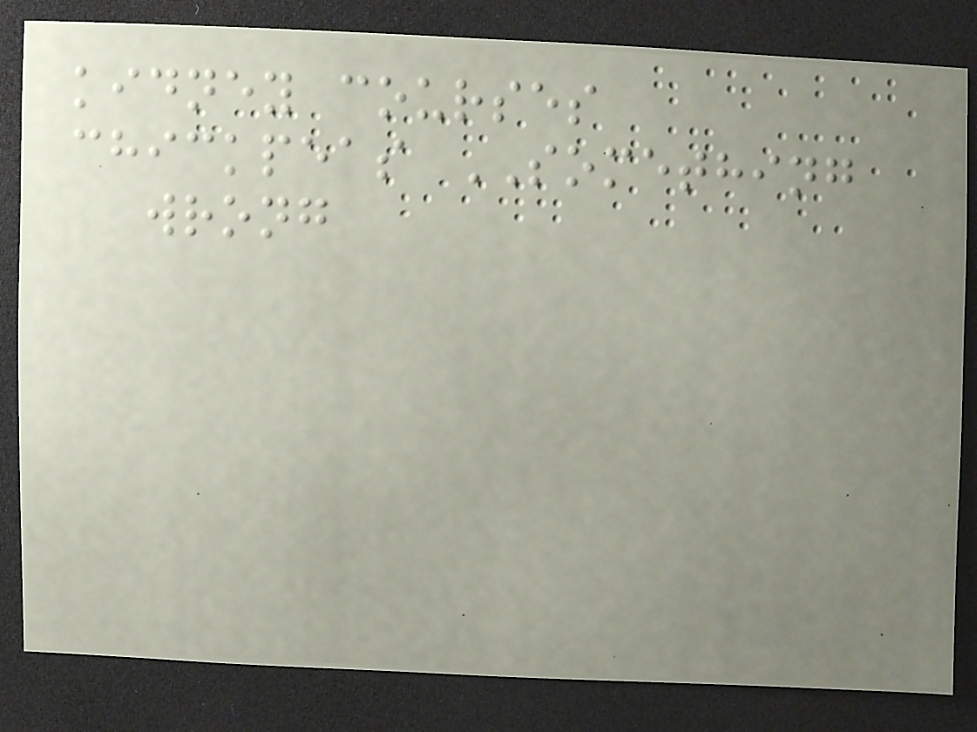kidney courses
chickpeas SOMETHING
wrong
